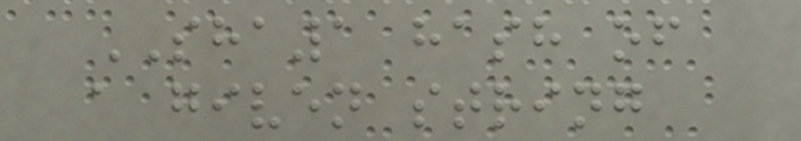SHA1 hash of
a given string
